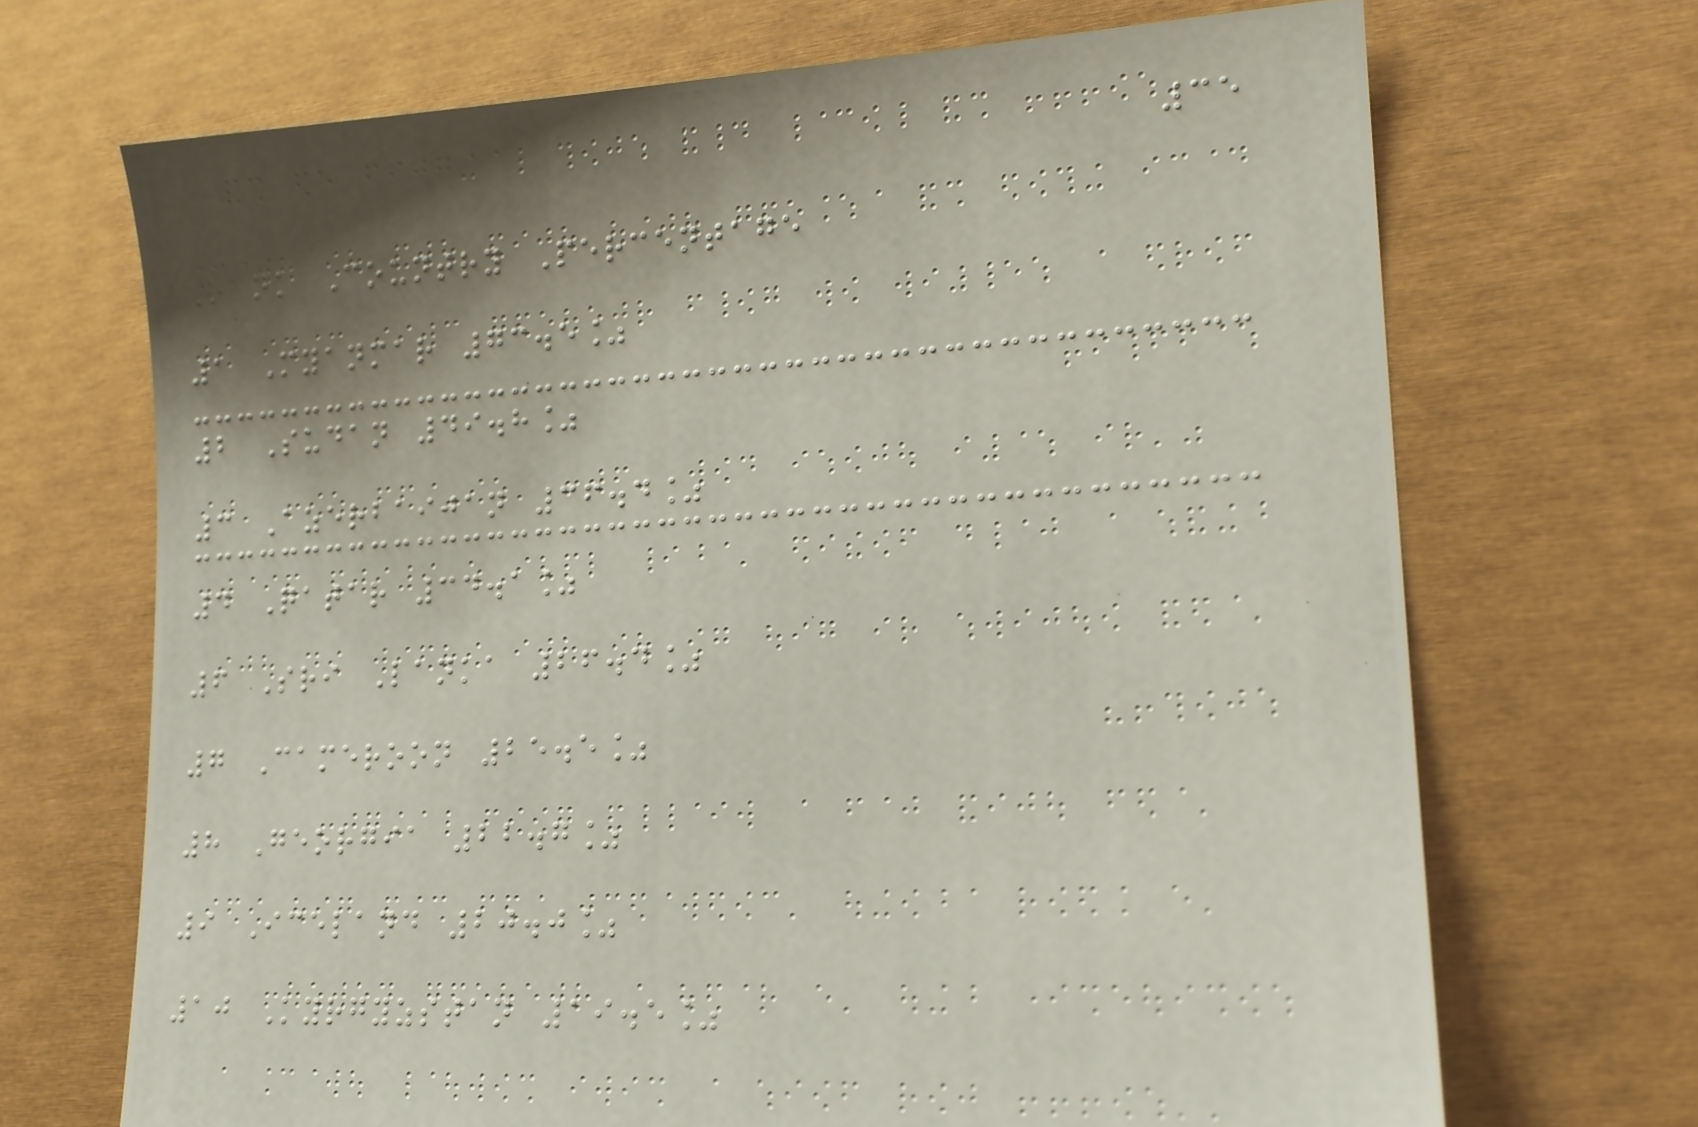35
Rank Country Percentage
1 Myanmar 73.5%
2 Sudan 49.8%
3 Azerbaijan 36.4%
4 Qatar 34.1%
6 Sri Lanka 26.4%
7 Cameroon 25.5%
8 Georgia 22.7%
9 Iceland 20.0%
10 Kyrgyzstan 19.5%
